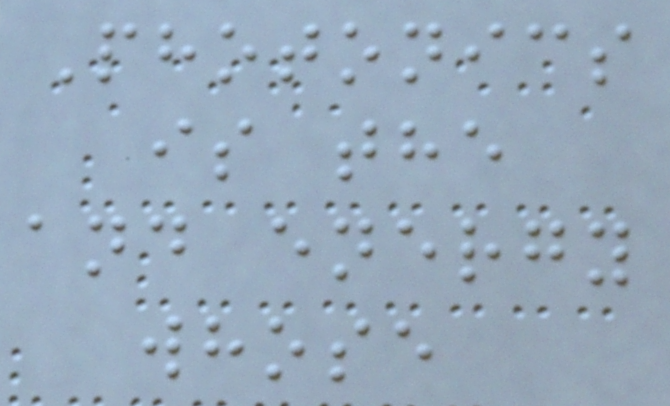Photonics
is the
and energy
whose
